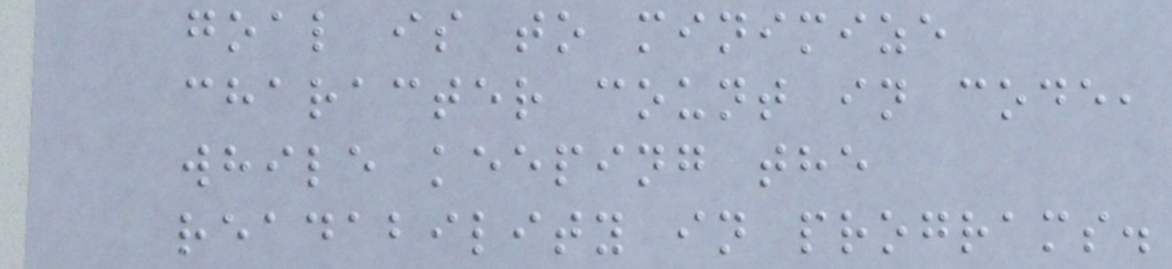goal is to minimize
character count in code,
while keeping the
readability in programs.
